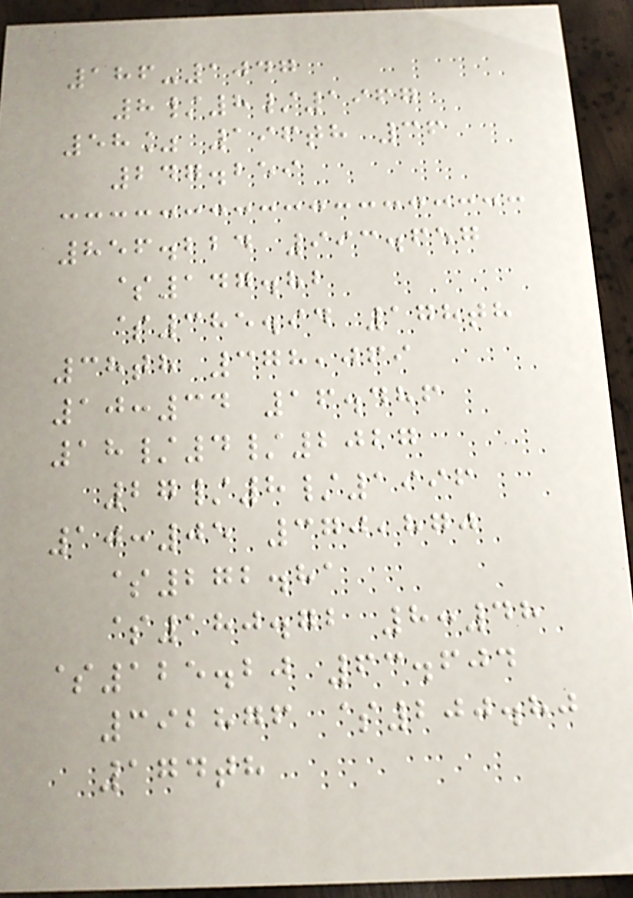186-1047
8/8/1967
58% 196th 36
247.259
856.224 993.657
$147.82
$385.94 178th
38th 378,069
10:34 16.486
18/4/2027
27/8/1996
10:05 370,870
$272.81
$180.72 8:48
$125.20 63.604
392876 $200.80
174th
